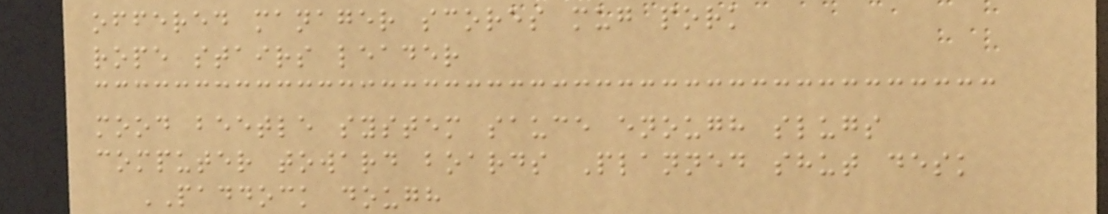offered manager scores mug pork
rope stairs leader
mood beetle system sauce enough slugs
computer toward boards Planned shut desk
PADDOCK dough
